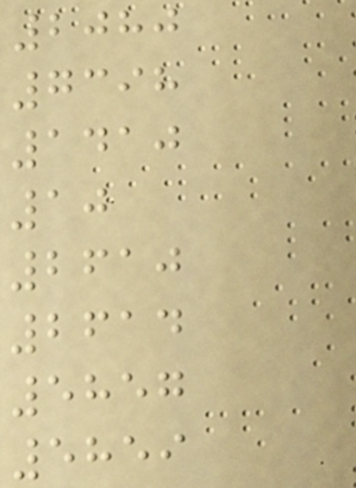2080
7398
1410
10
2610
2614
5857
5859
